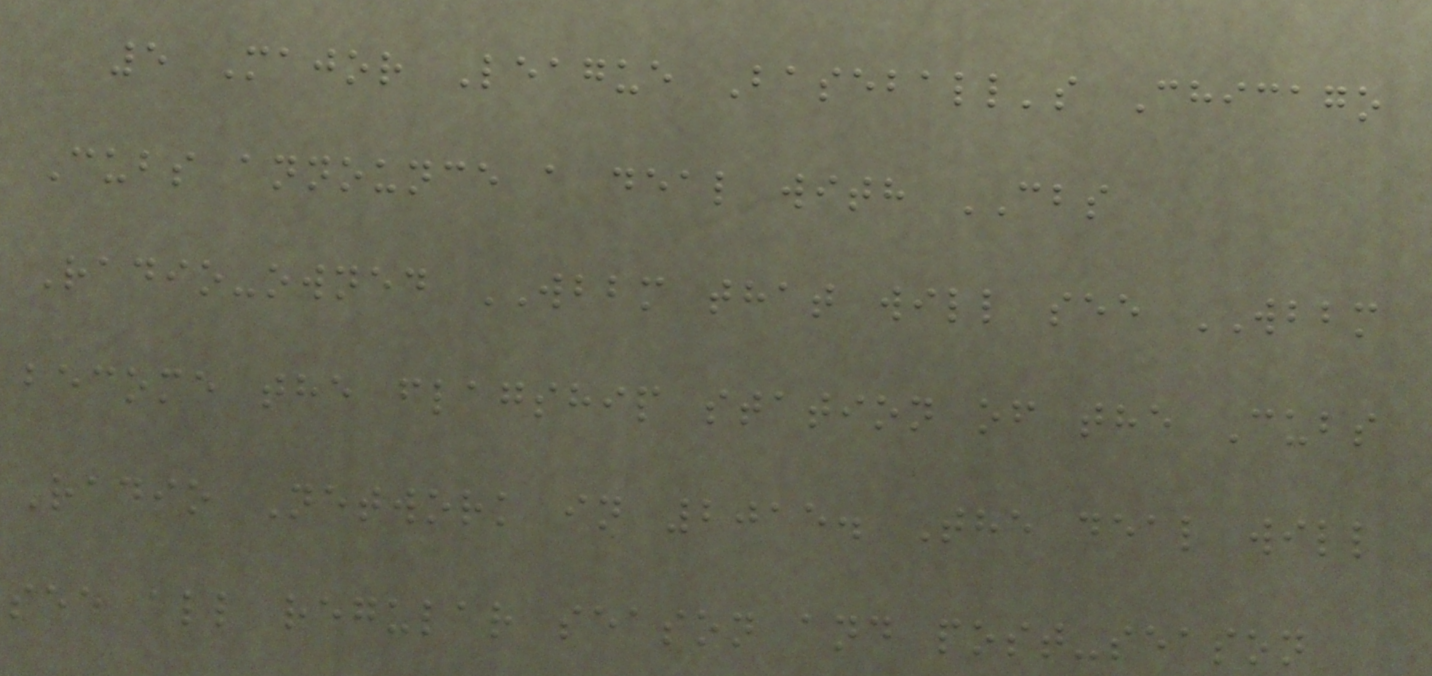5 Major League Baseball's Chicago
Cubs announce a deal with CBS
Radio-owned WBBM that will see WBBM
become the flagship station of the Cubs
Radio Network in 2015. The deal will
see all regular season and post-season
